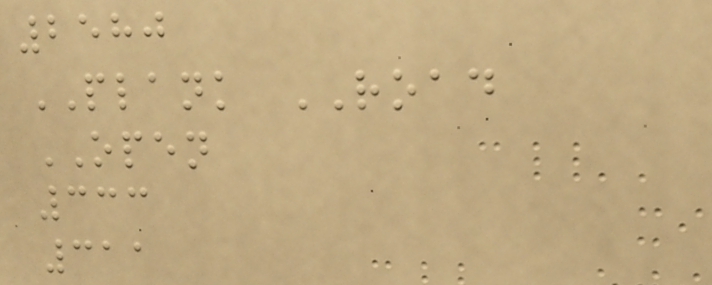2580
PLANK ROAD
OPEN
333
311
